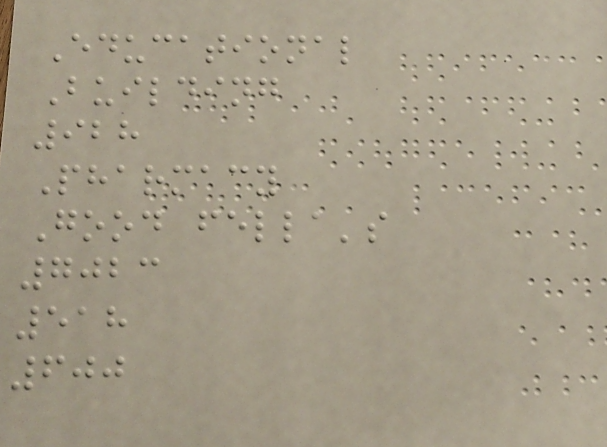Educational
Building
928
Pharmacy
Good fella's
7023
518
600
